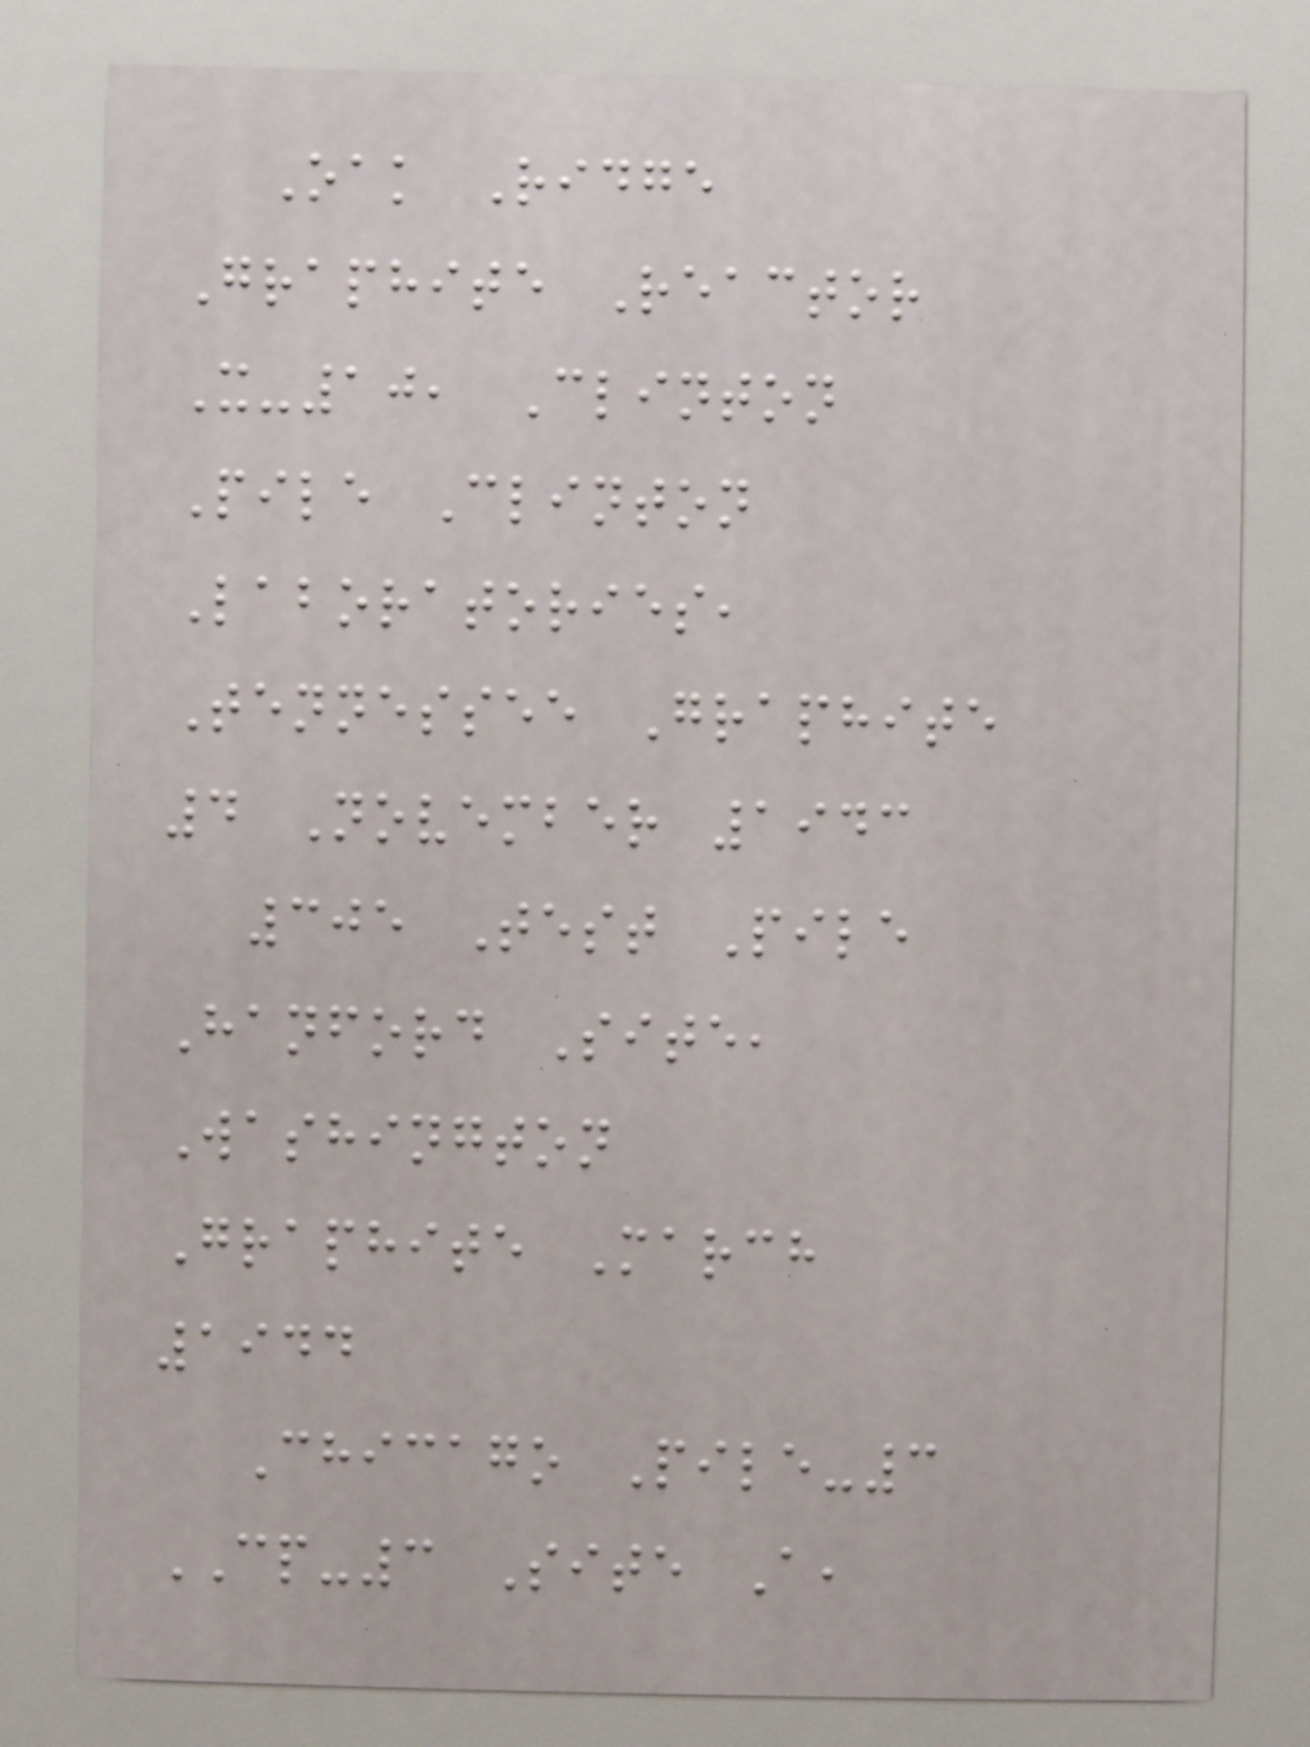Oak Ridge
Graphite Reactor
X-10, Clinton
Pile Clinton
Laboratories,
Tennessee Graphite
4 November 1943
305 Test Pile
Hanford Site,
Washington
Graphite March
1944
Chicago Pile-3
CP-3 Site A,
